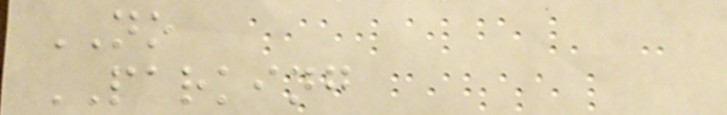NO
PARKING
